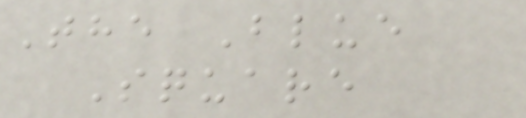The Blue
Square
